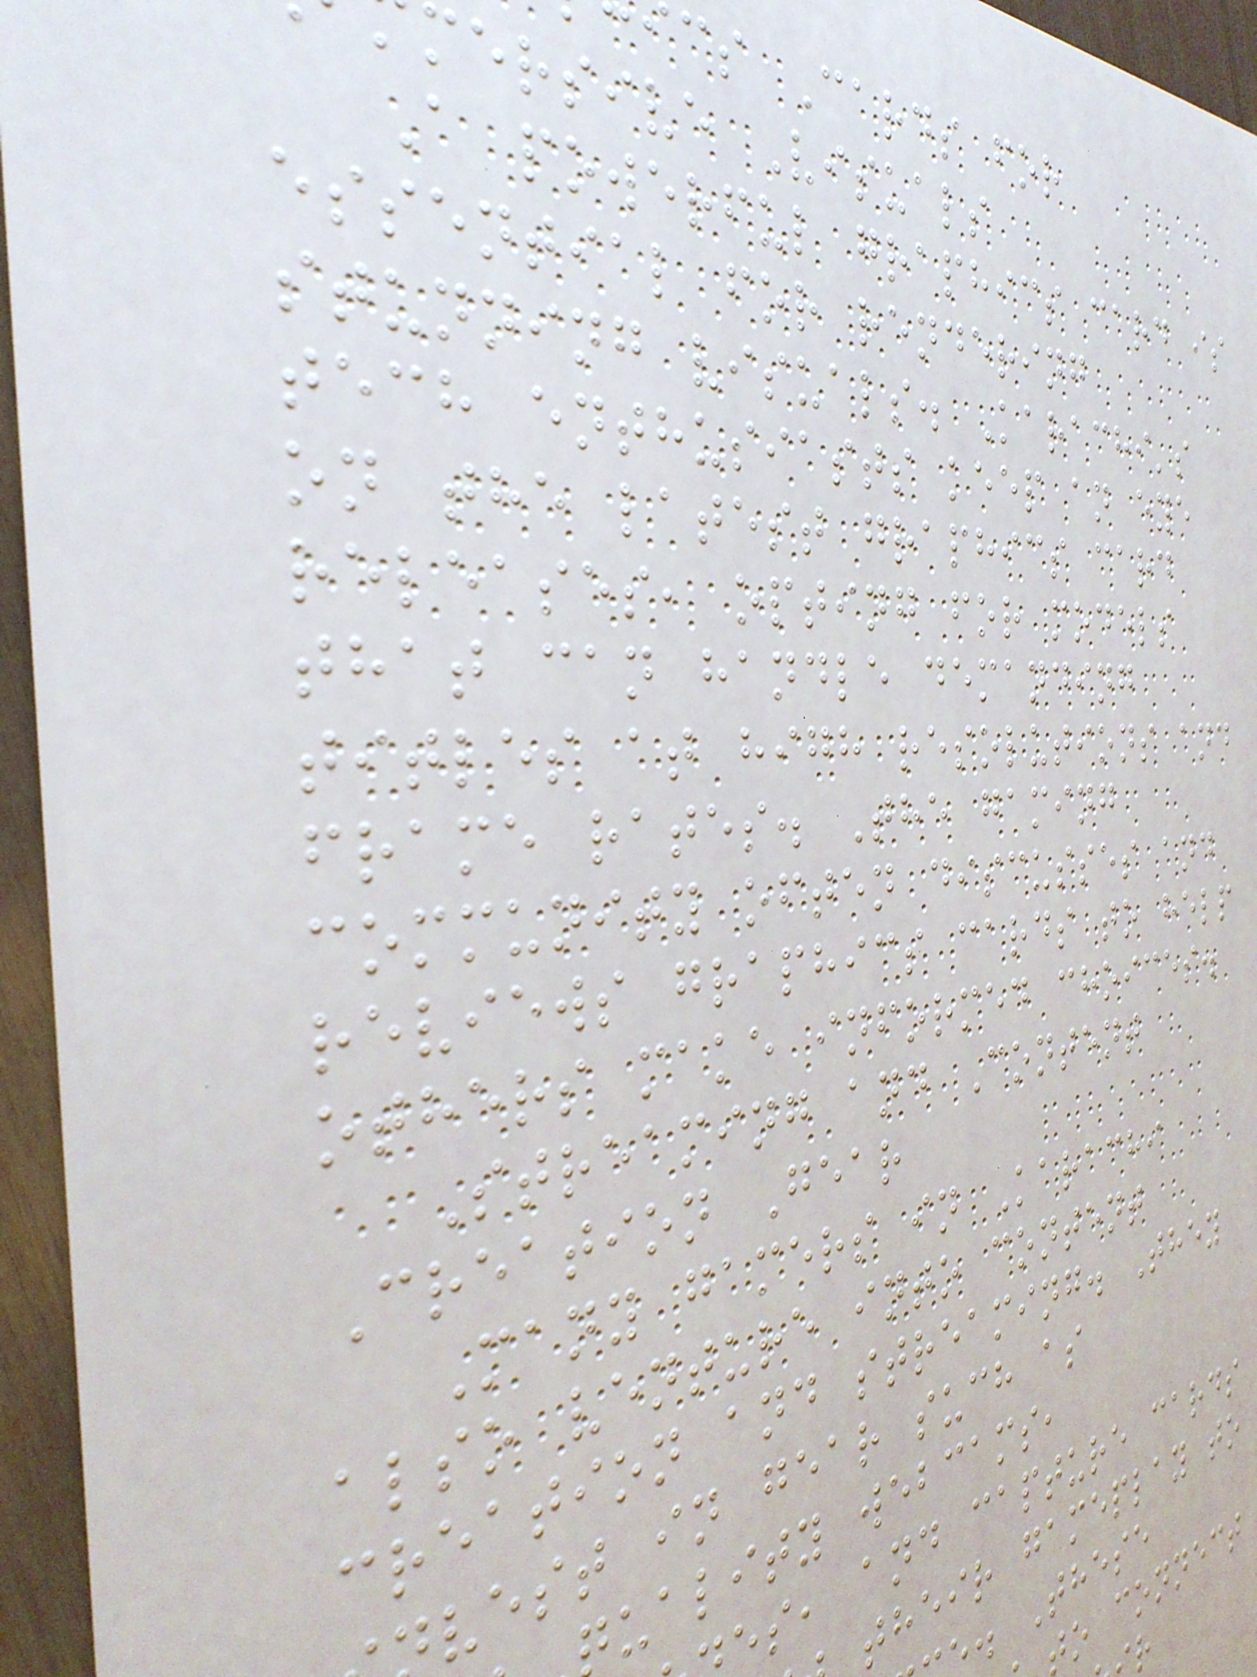cs Cards for
mersive Visuals
A powerful graphics card is
essential for rendering
stunning visuals. Karachi's
tech enthusiasts keep an eye
on the latest graphics card
releases, opting for models
that can handle demanding
titles at high resolutions and
frame rates. The gaming
community often discusses and
reviews graphics cards to help
others make informed choices.
Streaming and Content
Creation Gear
Many gamers in Karachi
also venture into content
creation and streaming. They
vest in gear such as
uality webcams,
es, and capture cards
their gameplay to
. These
to connect
